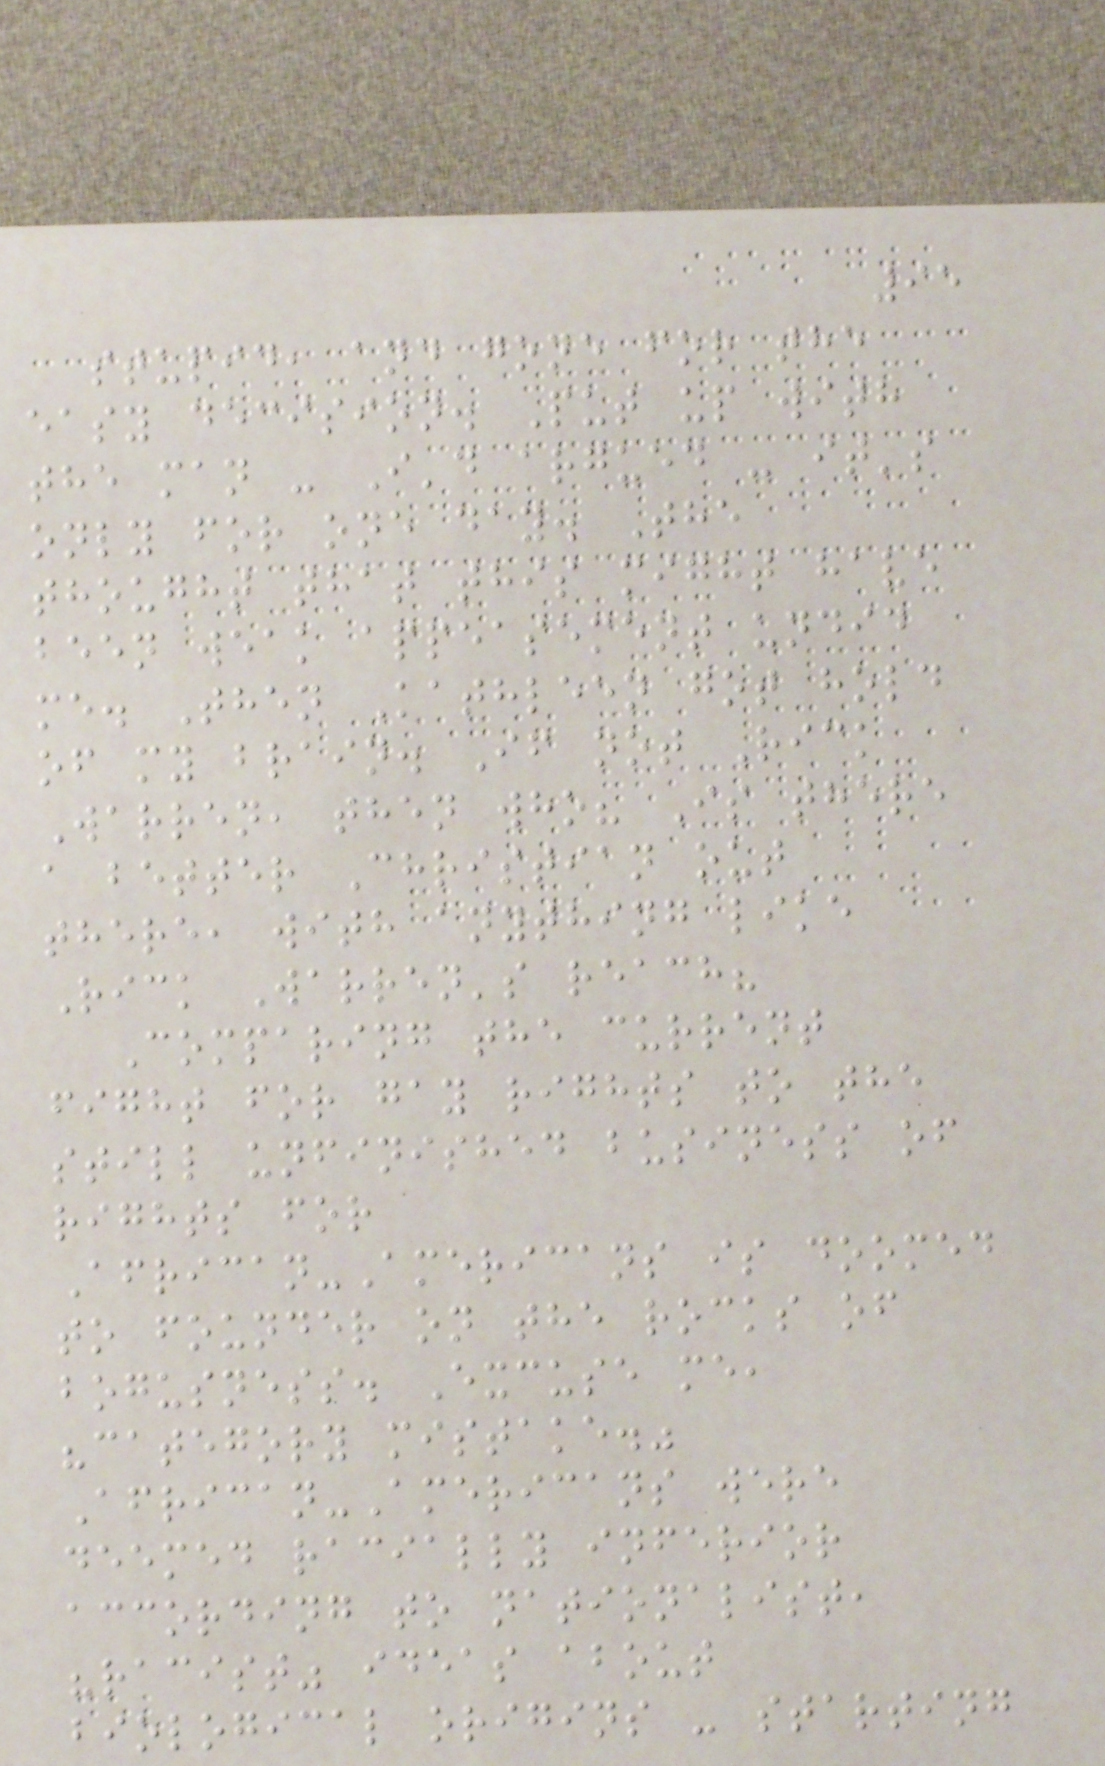95
stupid, and gone for the
easy decision. Put up with
the man - I'd argued - it's
only for one day. The
thought that this might have
been weak appeasement undid
me. Then Kathleen got hold
of my brain. If not Rick
Warren, then who? Is there
a better Christian out
there, with anything like
Rick Warren's reach?
Comparing the current
fight for gay rights to the
still unfinished business of
rights for
African-Americans is doomed
to founder on the rocks of
bogusness. Excuse me,
"category mistake."
African-Americans were
deemed racially inferior
according to nationalist,
"racist" ideas about
biological origins - starting
